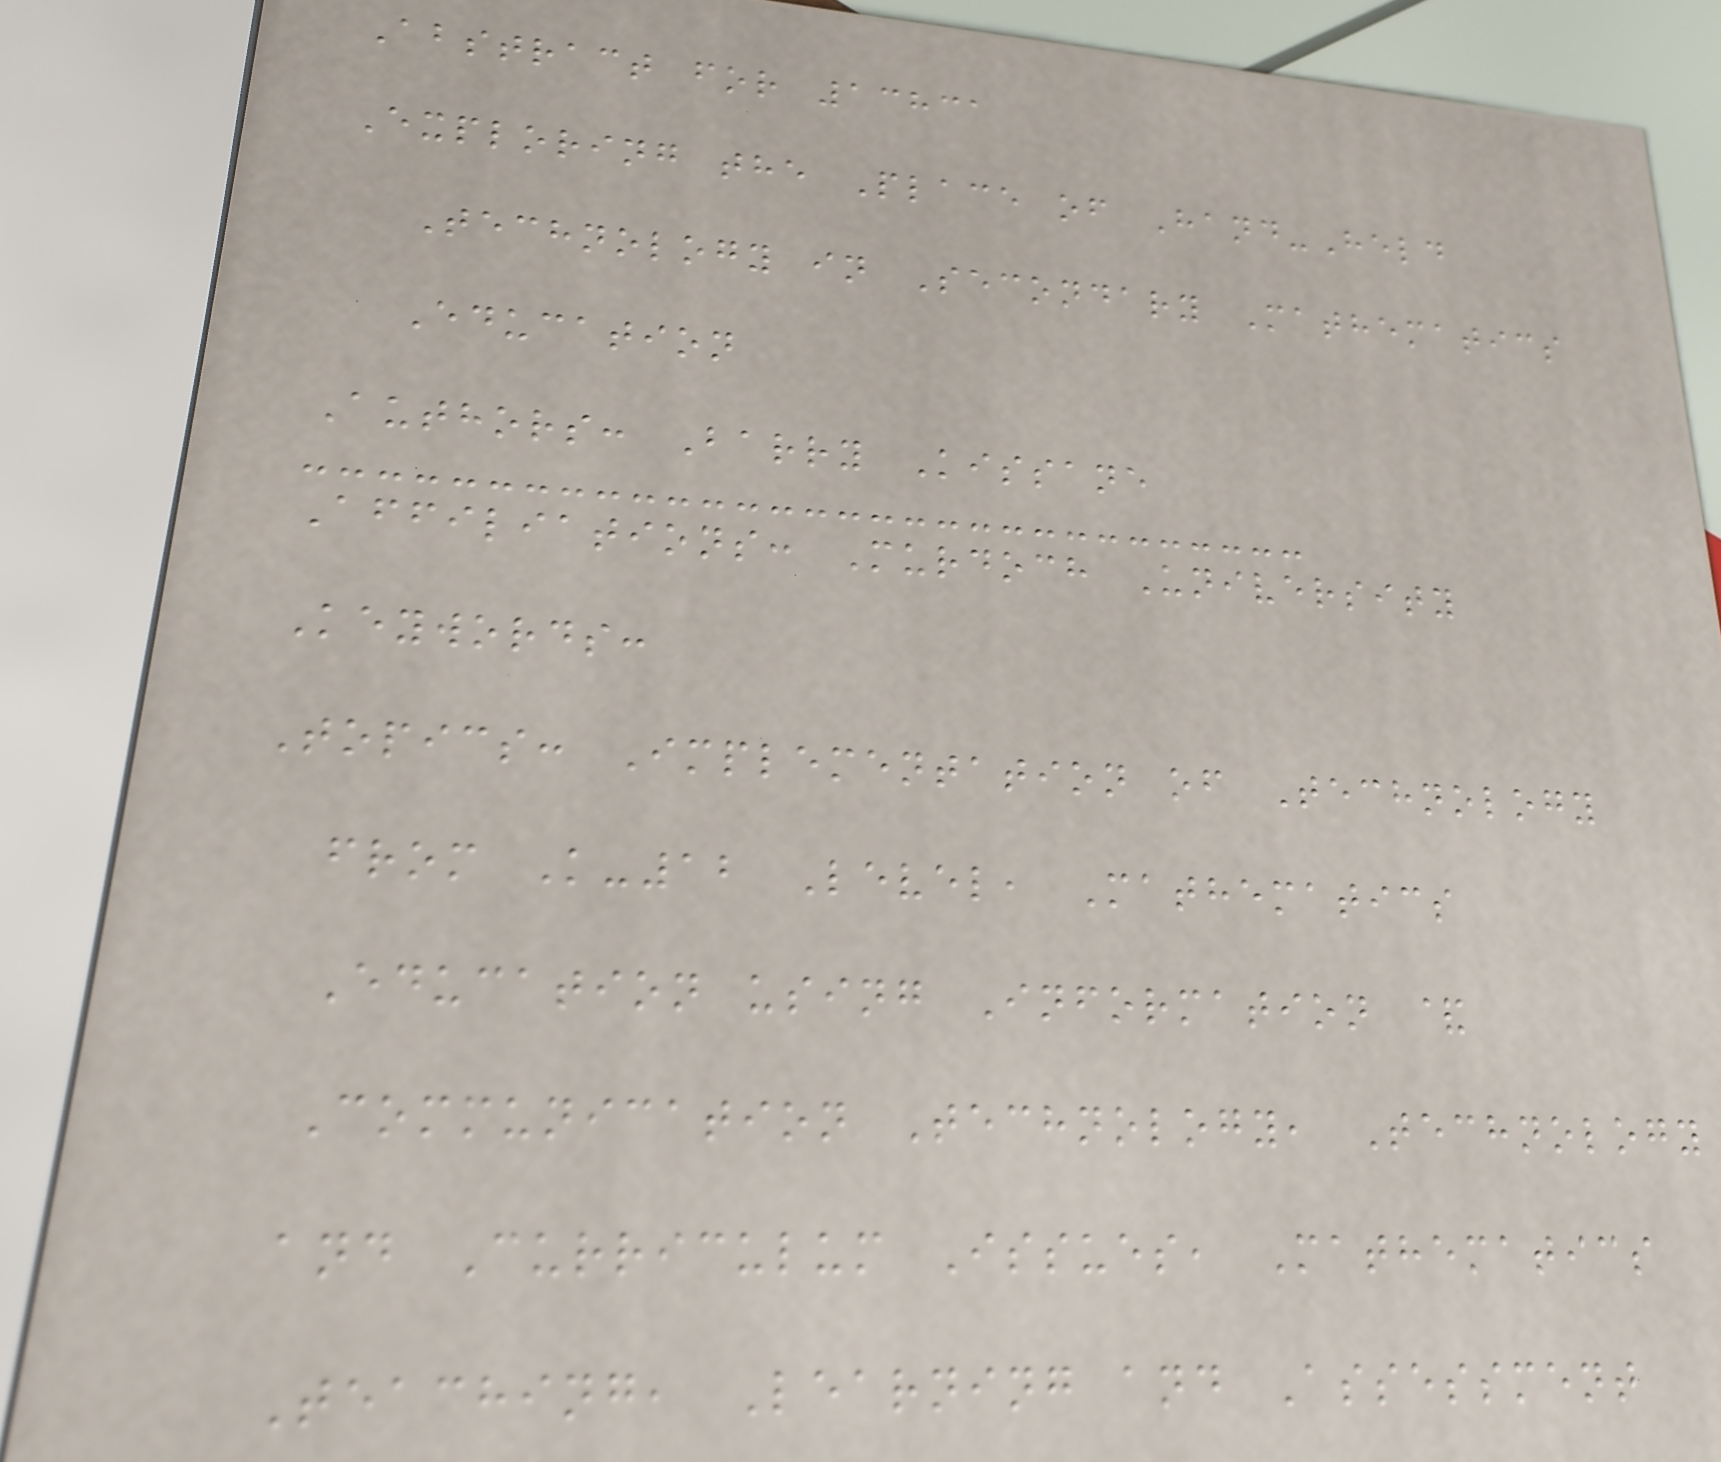Abstract for 13831
Exploring the Place of Hand-Held
Technology in Secondary Mathematics
Education
Authors: Barry Kissane
Affiliations: Murdoch University
Keywords:
Topics: Implementation of Technology
from K-12 Level, Mathematics
Education using Information &
Communication Technology, Technology
and Curriculum Issues, Mathematics
Teaching, Learning and Assessment
